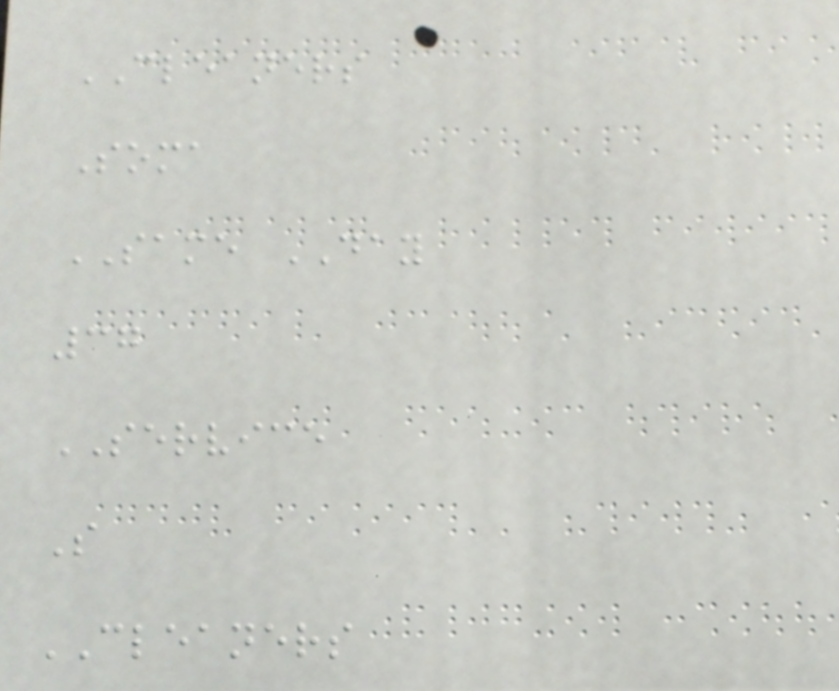CLEANERS
Soma
SAME DAY
37
SERVICE
S
CLEANERS
